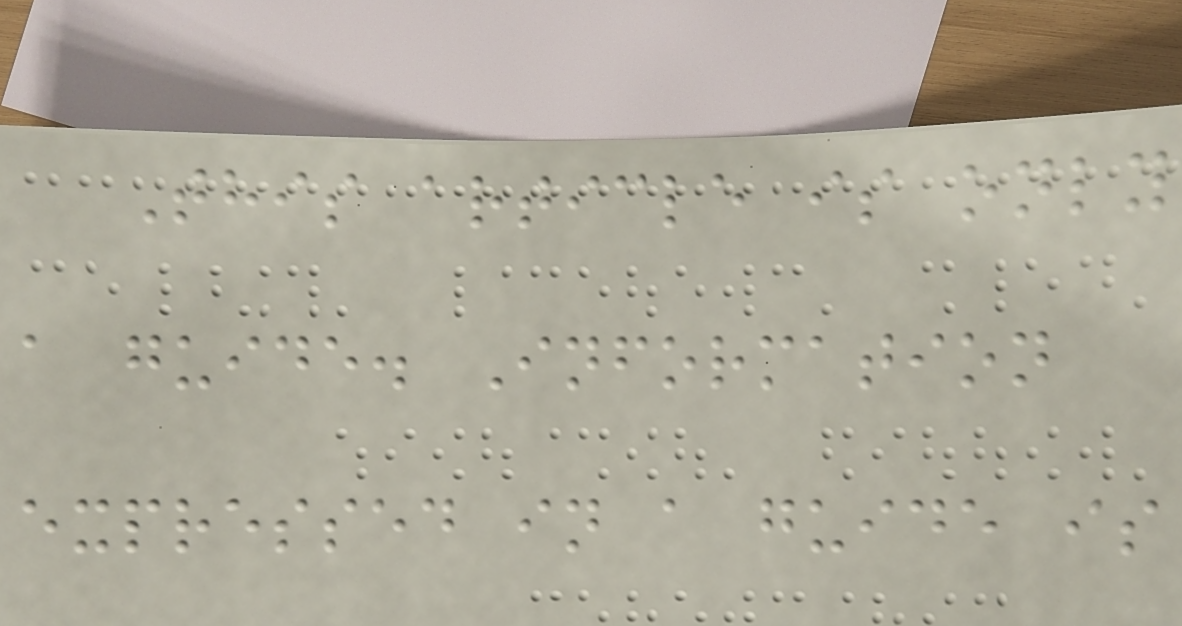This article is only
a guide. Information
expressed in a guide is
